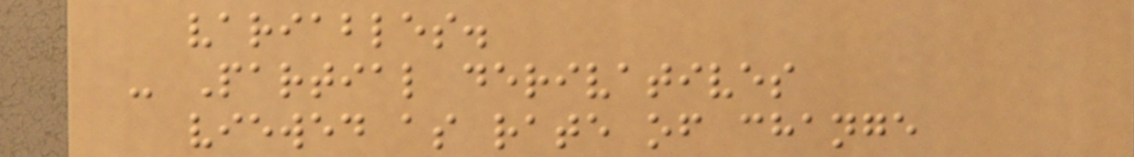variables.
- Partial derivatives
viewed as rate of change
